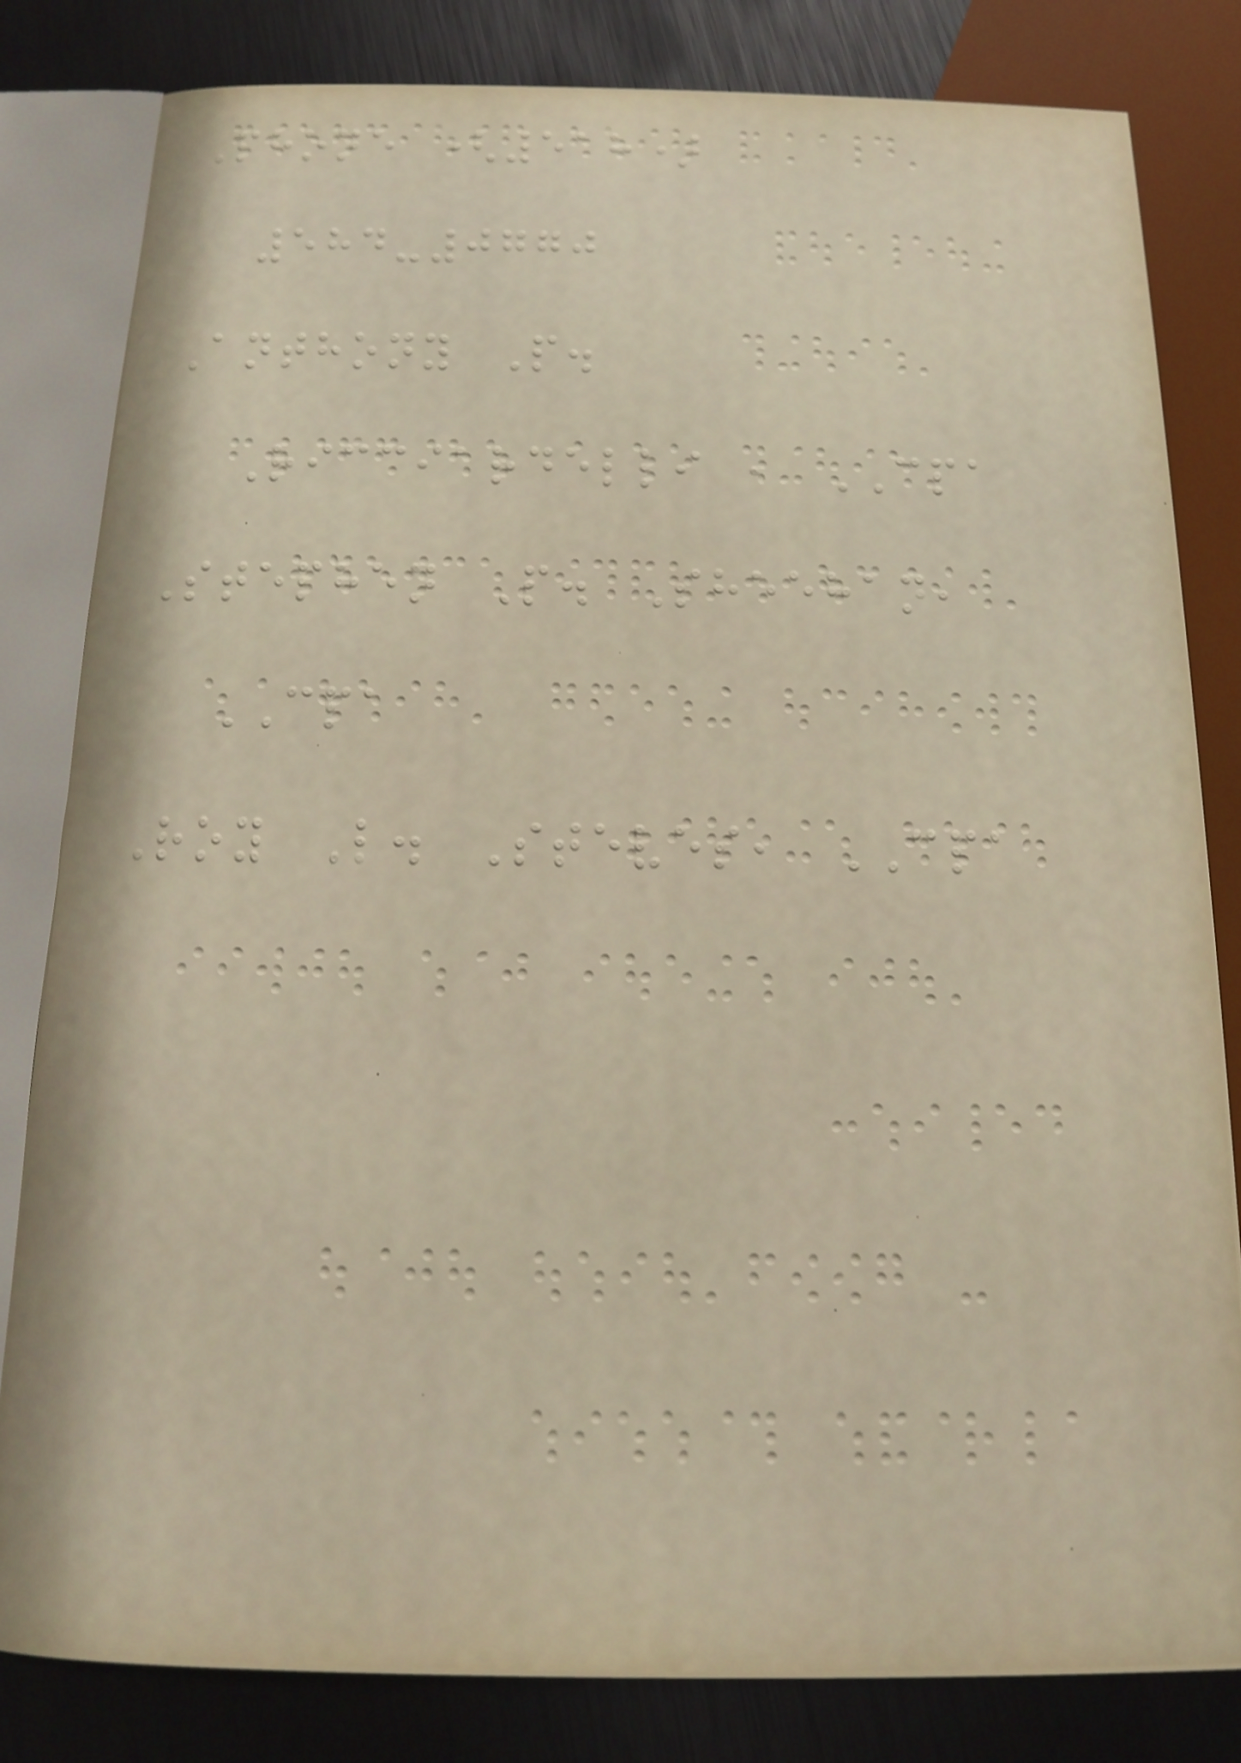Phone (518)
584-0770
Anthony P.
Ricciardelli , CPA
Stephen P. Sheehan,
CPA
Roy L. Steves, CPA
